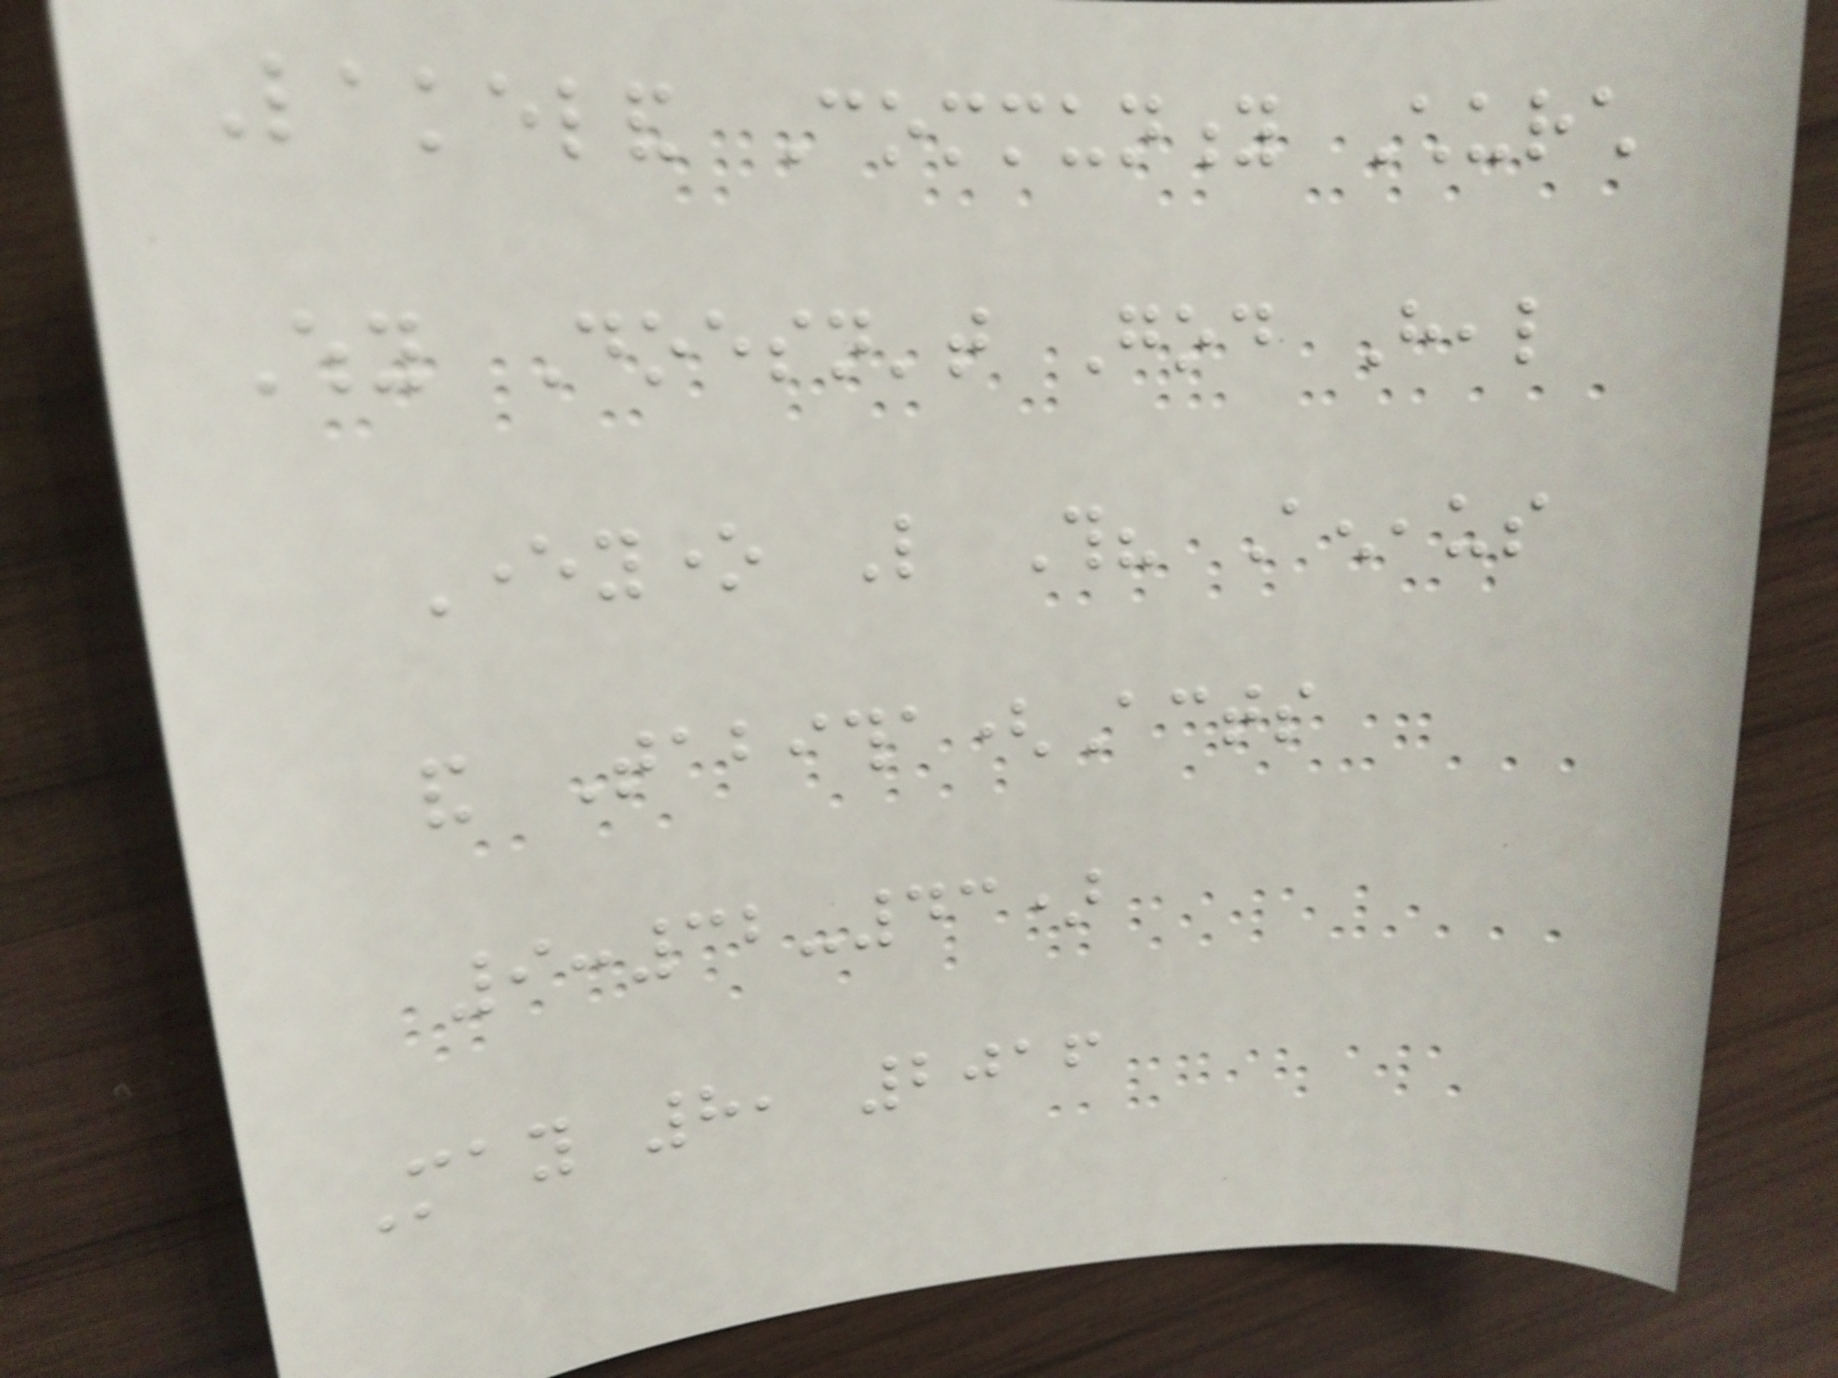Lakeland Community Church
Why Doesn't God Heal
Everyone Like This? Aeneaus
and Tabitha(Acts
9:32-43)
May 8, 2016
